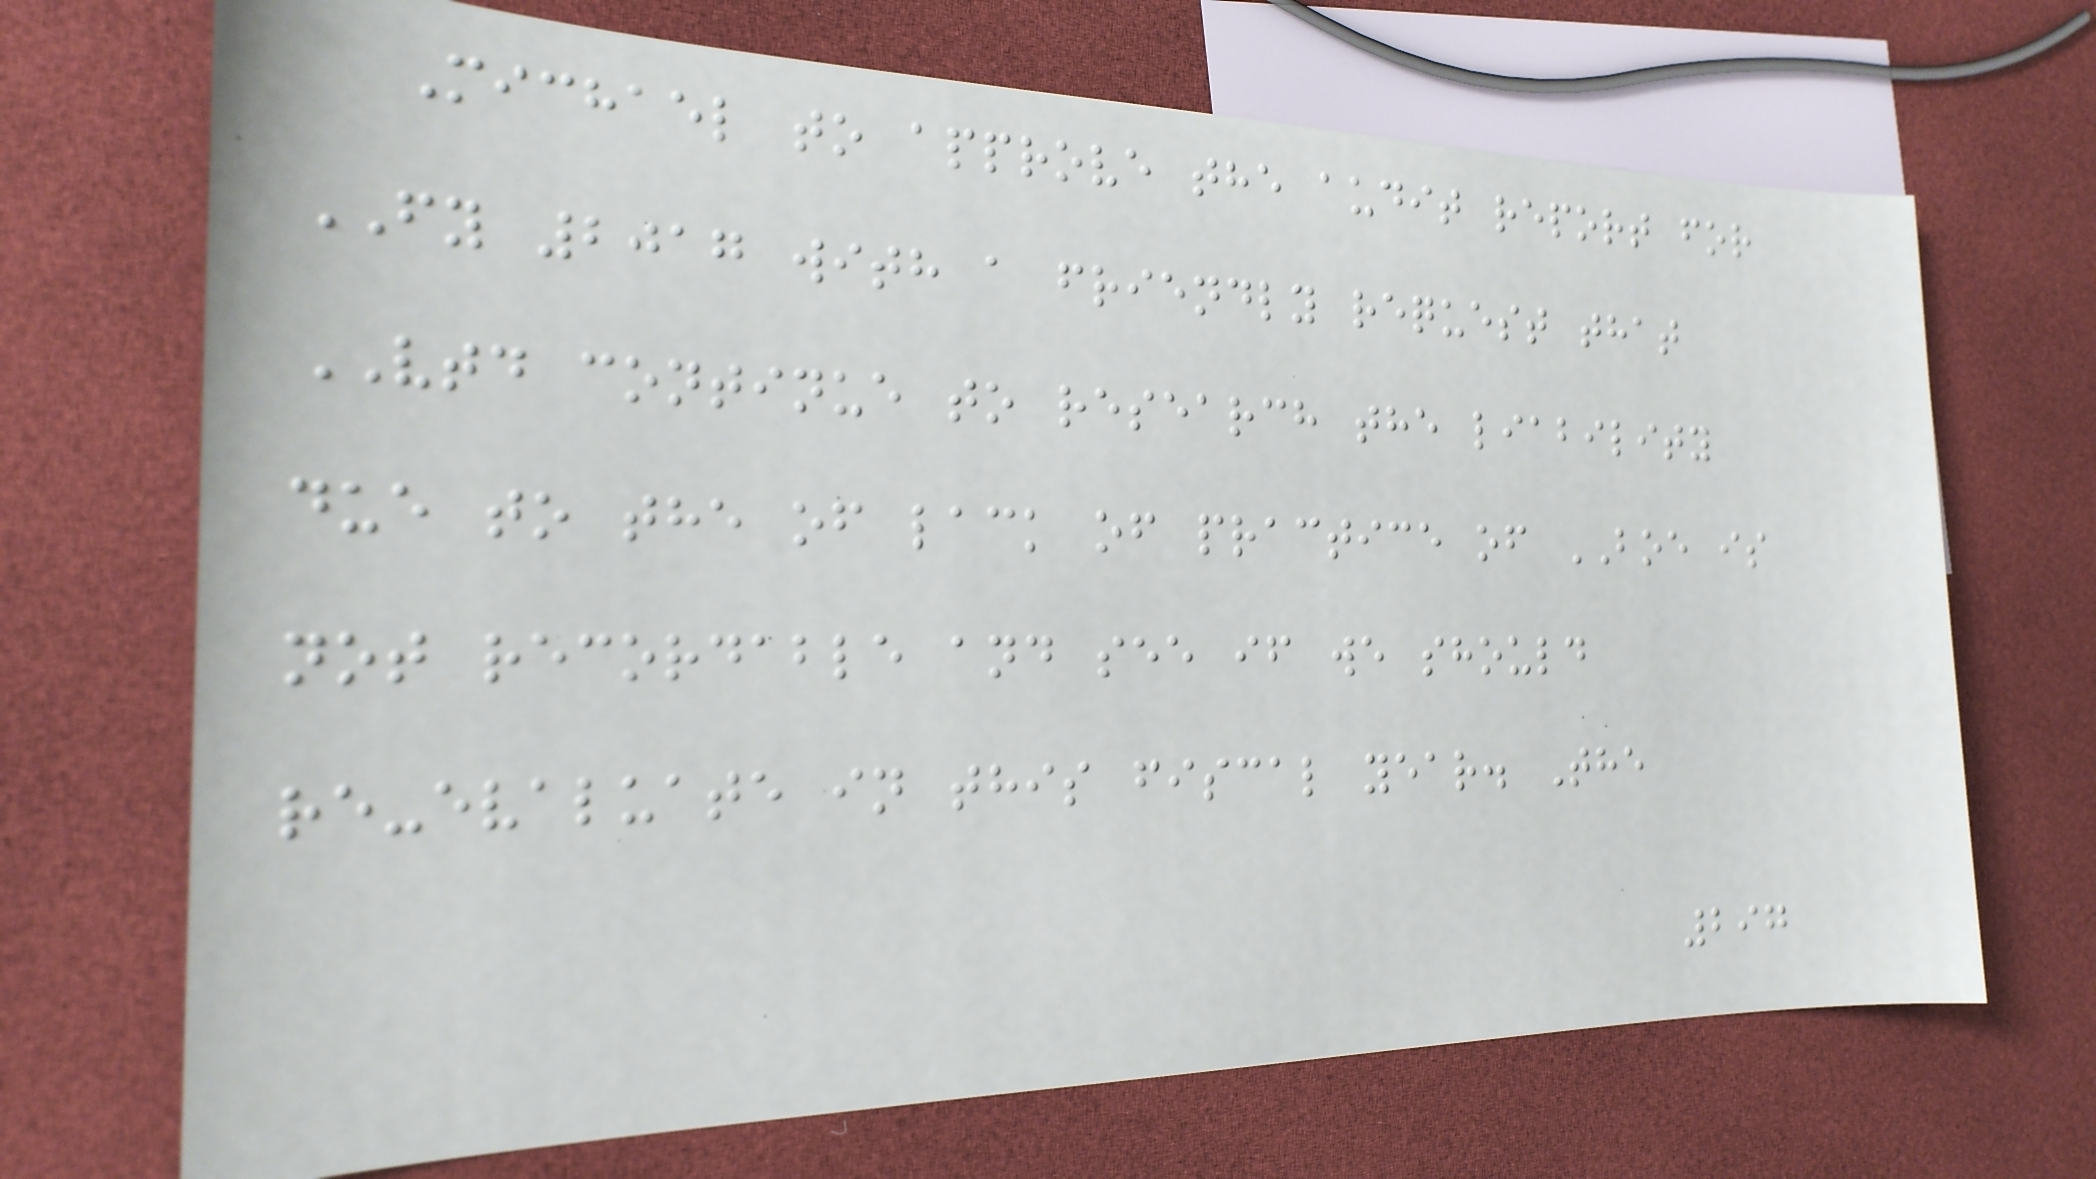Michael to approve the audit report for
FY 2017 with a friendly request that
VTD continue to research the liability
due to the of lack of practice of BOE is
not recordable and see if we should
re-evaluate in this fiscal year. The
297
